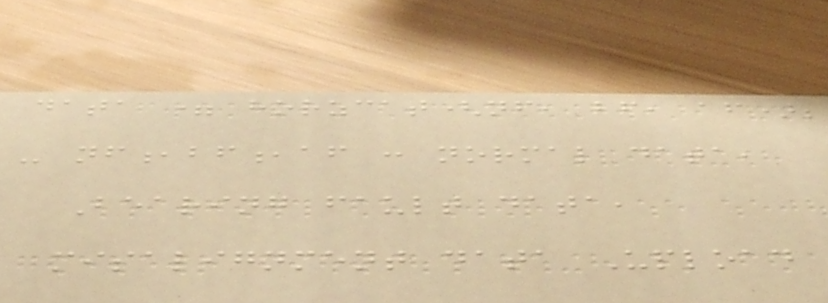data = horzcat(nf, bf, af);
- nf,bf,af : normal data,
Bearing fault data,
misalignment data Upload
